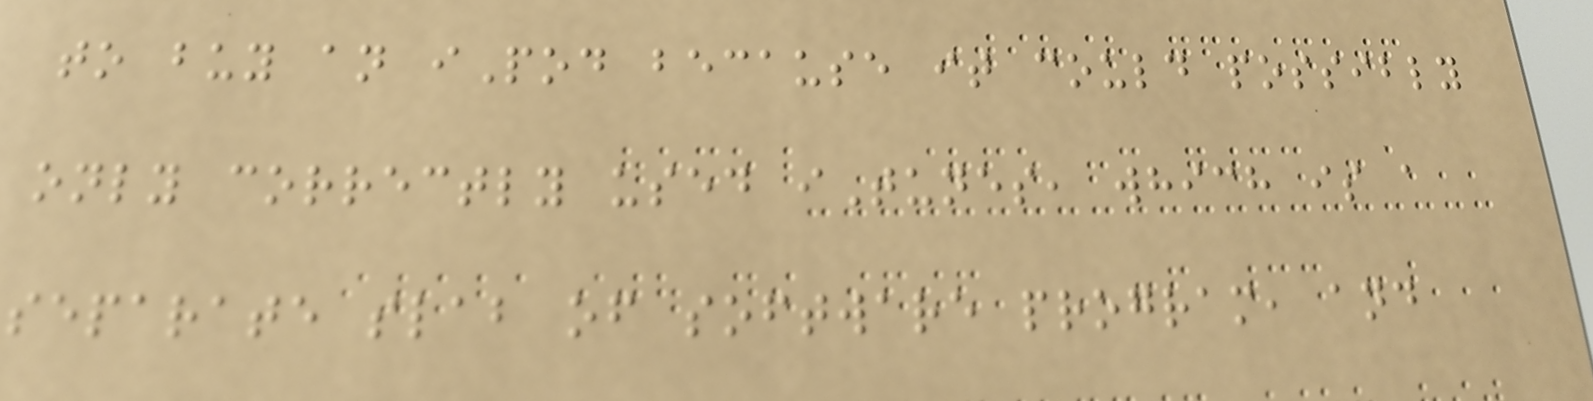to buy an iPod because it could possibly
only correctly used iTunes, which is a
separate slab of software program, and
